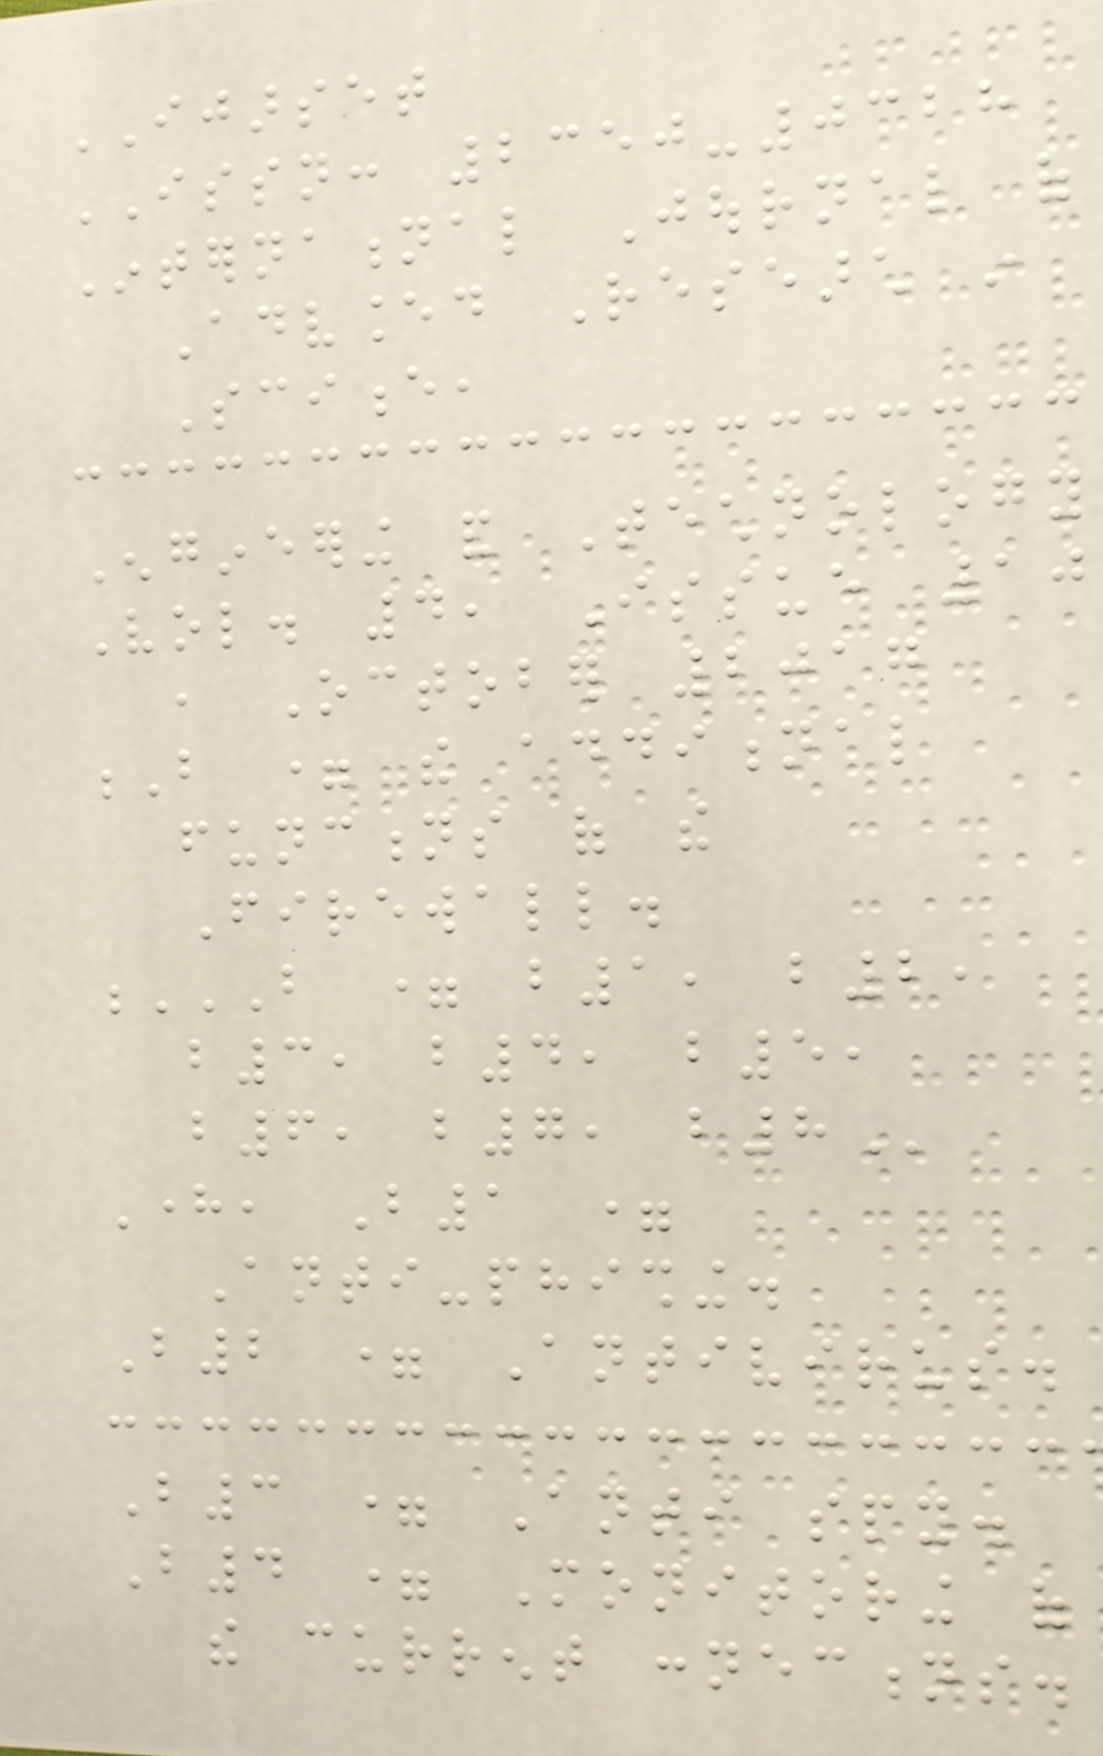IJARSET
ISSN: 2350-0328
International Journal of
Advanced Research in
Science,
Engineering and Technology
Vol. 4, Issue 10
, October 2017
B = the additional
functions of the
Firewall.
B = B1, B2,
B3, B4, B5,
B6, B7, B8
Here, B1 =
Anti-phishing.
B2 = Antivirus.
B3 = Anti spy.
B4 = Monitoring of
the current connections.
